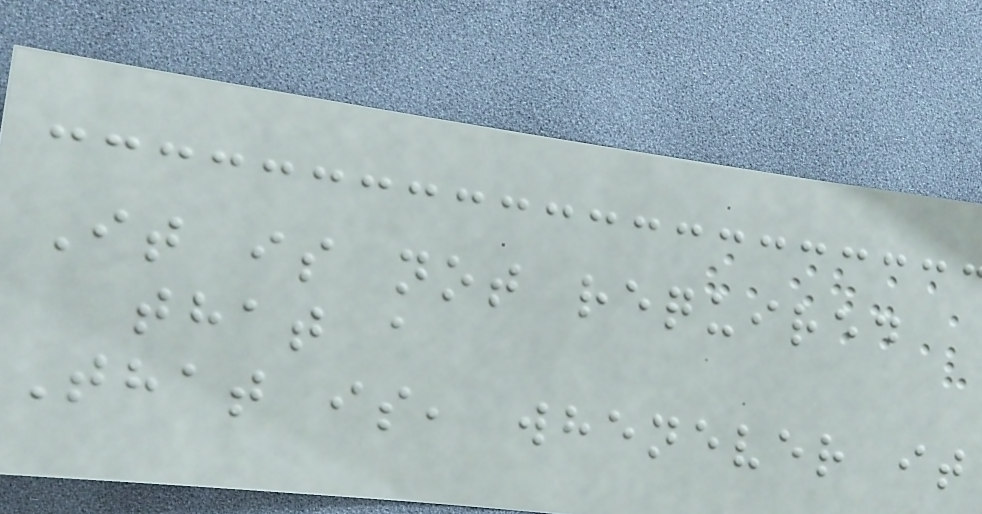It is not required
that a
That is, whenever it
